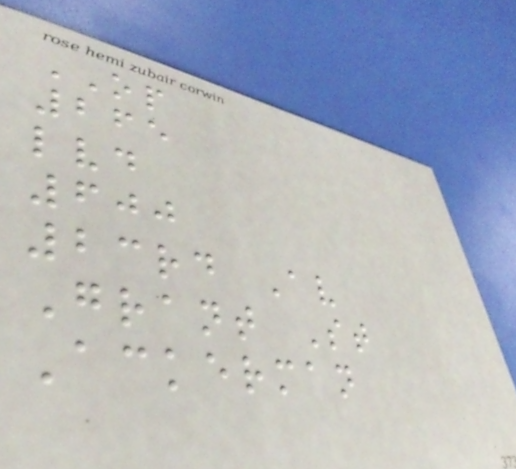OP
265
lvd
600
23rd Av
Grant St
Ackerman
